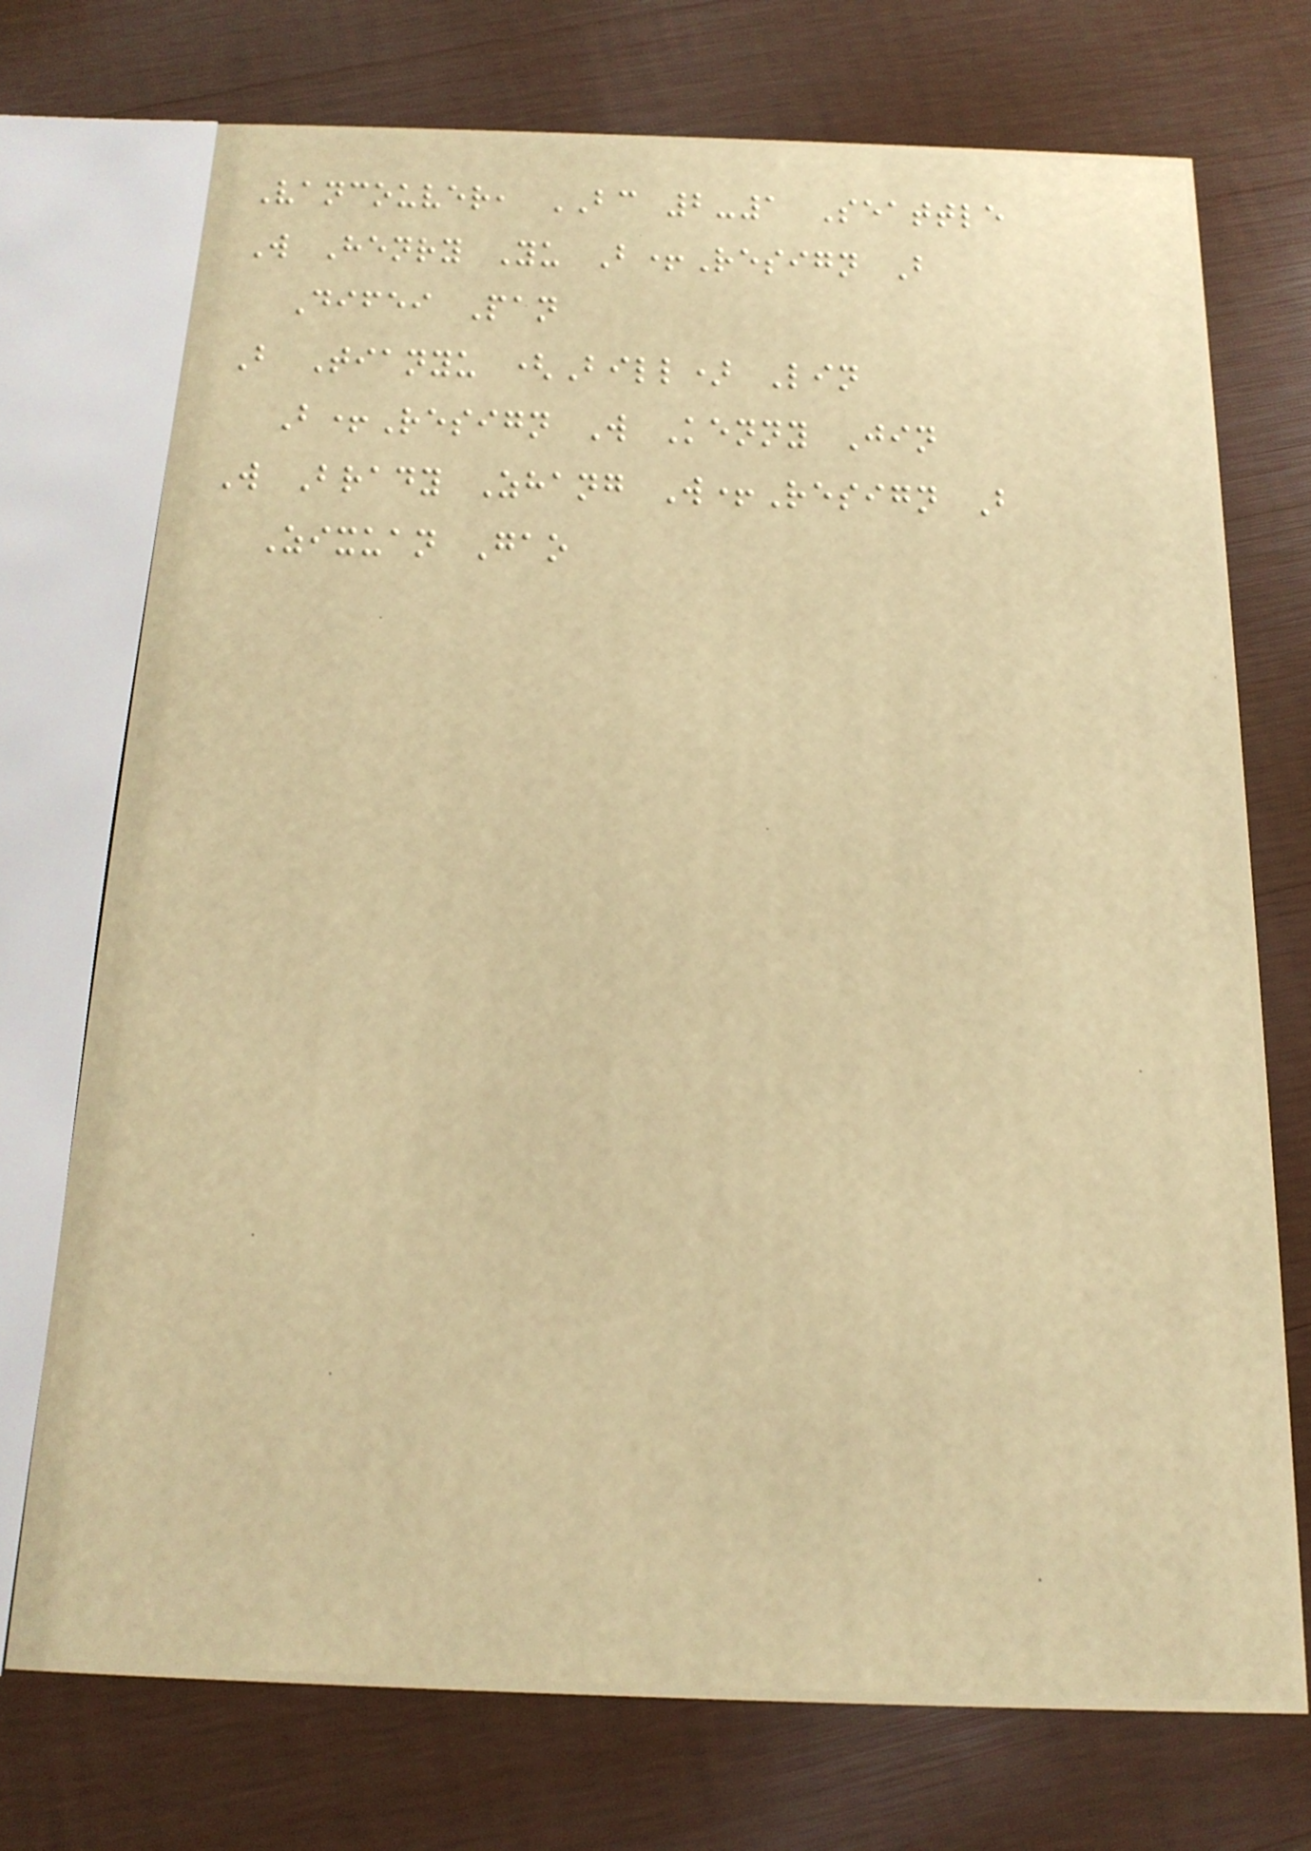Vancouver, BC 2-1 Seattle
W Henry Yu B+Resign B
Difei Pan
B Tianyu (Bill) Lin
B+Resign W Kenny Jin
W Brady Zhang W+Resign B
Zixuan Gao
